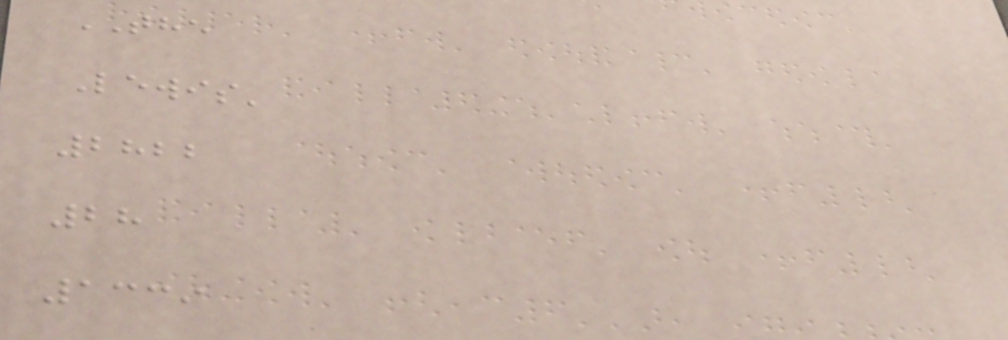THE
Lewis'
2822
28
1339
